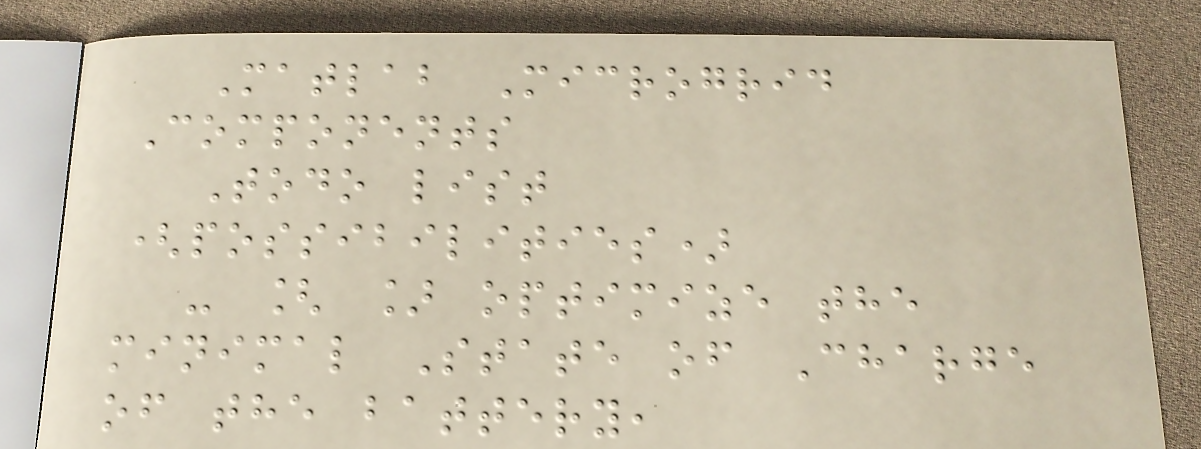Matlab Microgrid
Components
Todo list
(possibilities)
- [ ] optimize the
minimal State of Charge
of the battery,
